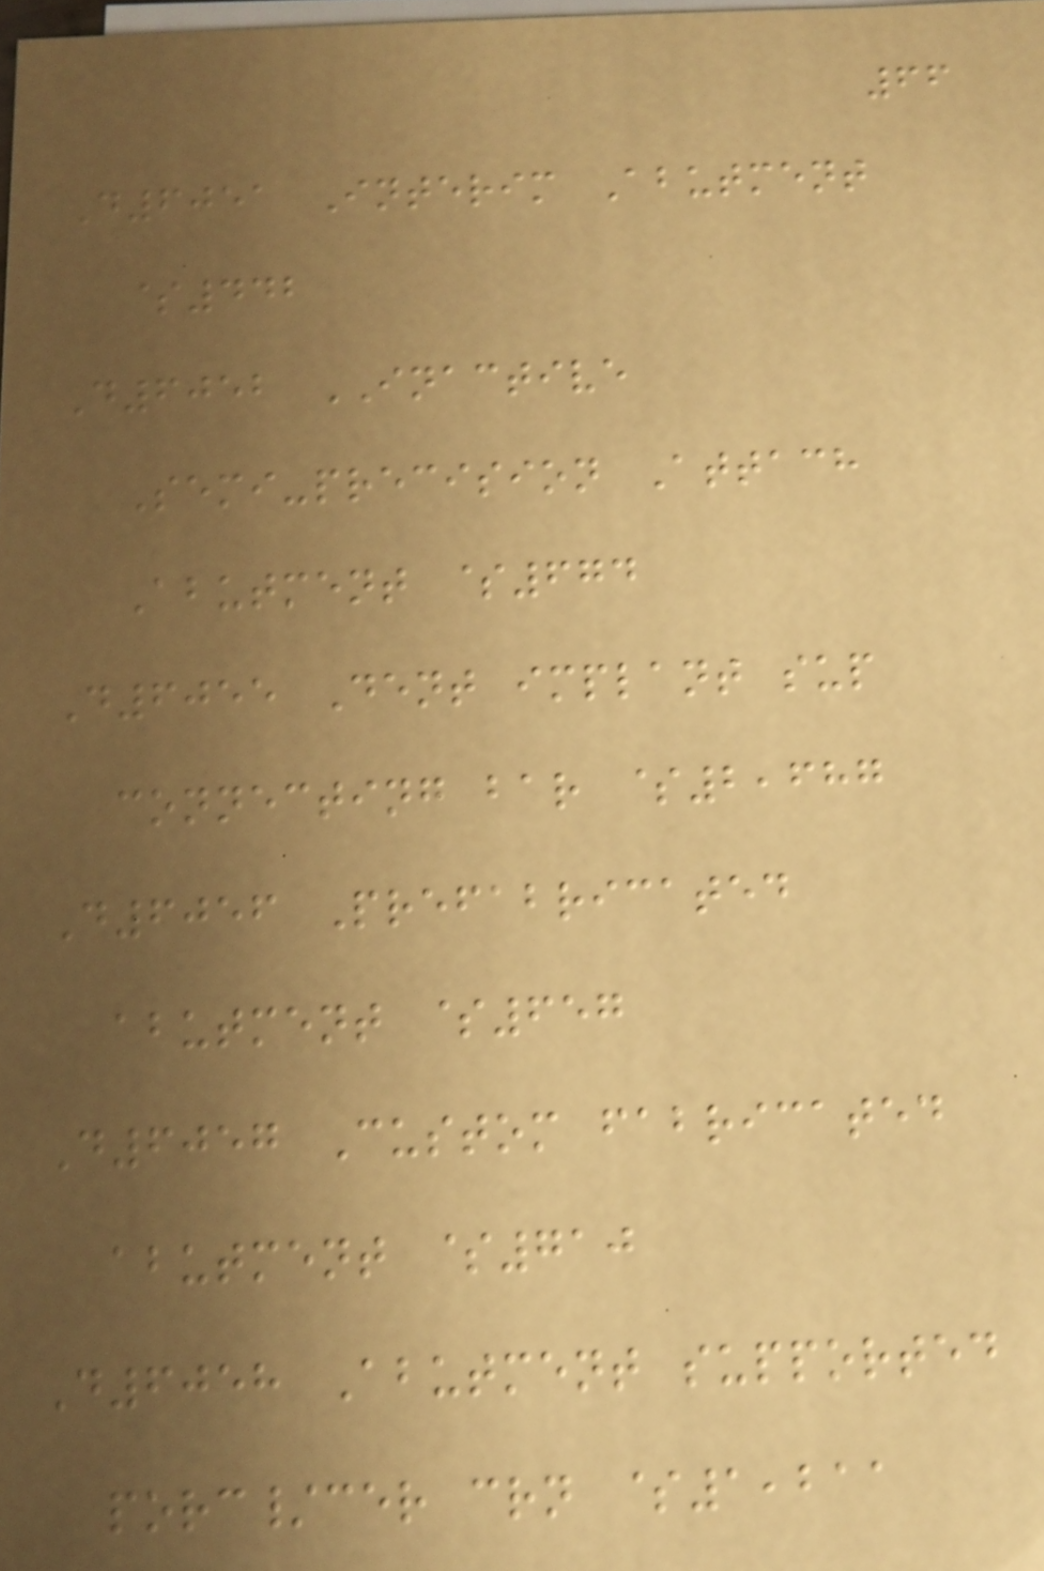66
D6051 Interim Abutment
$442
D6052 INACTIVE
Semi-precision Attach
Abutment $674
D6055 Dent implant sup
connecting bar $2,687
D6056 Prefabricated
abutment $657
D6057 Custom fabricated
abutment $710
D6058 Abutment supported
porc/cer crn $1,211
